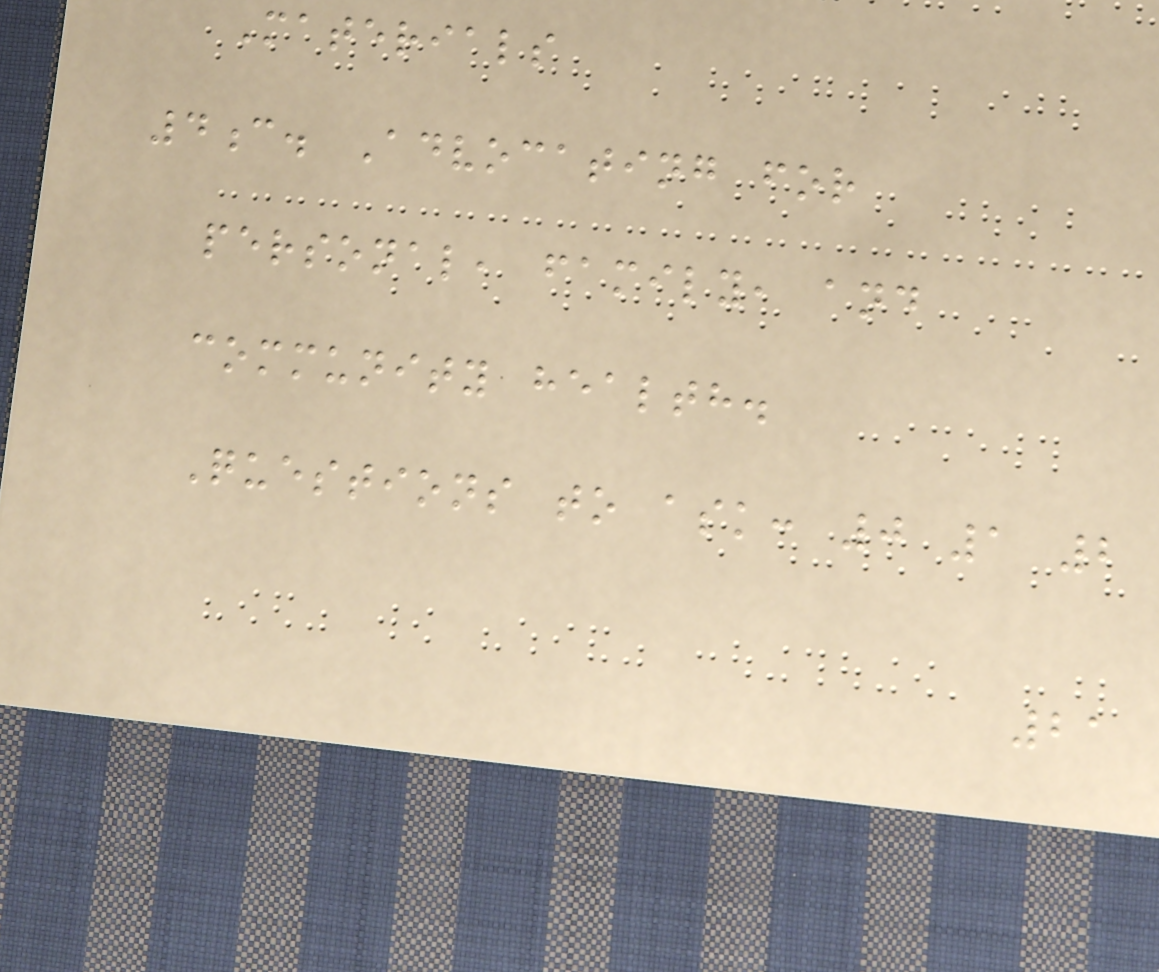Materials
4c. Advocating for
personal, family, and
community health.
Questions to ask: 0 1 2
21
